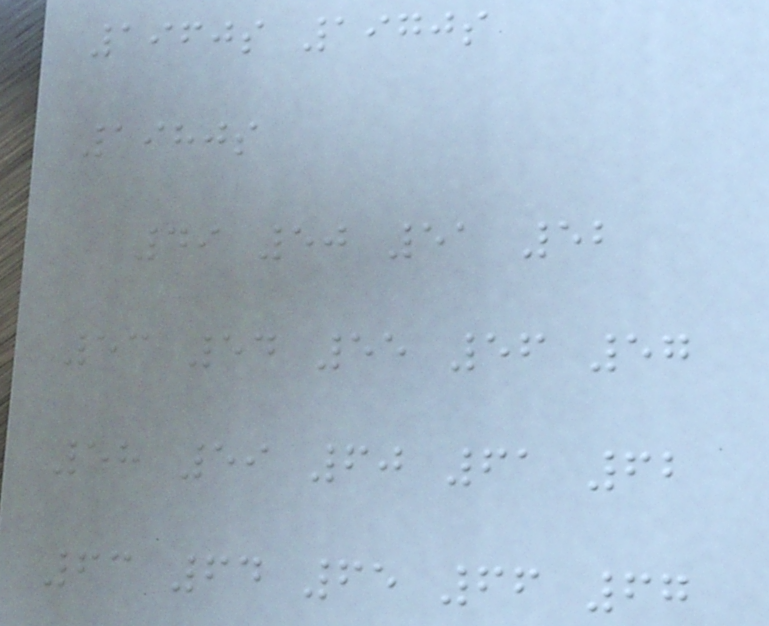1960s 1970s
1980s
49 50 51 52
53 54 55 56 57
58 59 60 61 62
63 64 65 66 67
